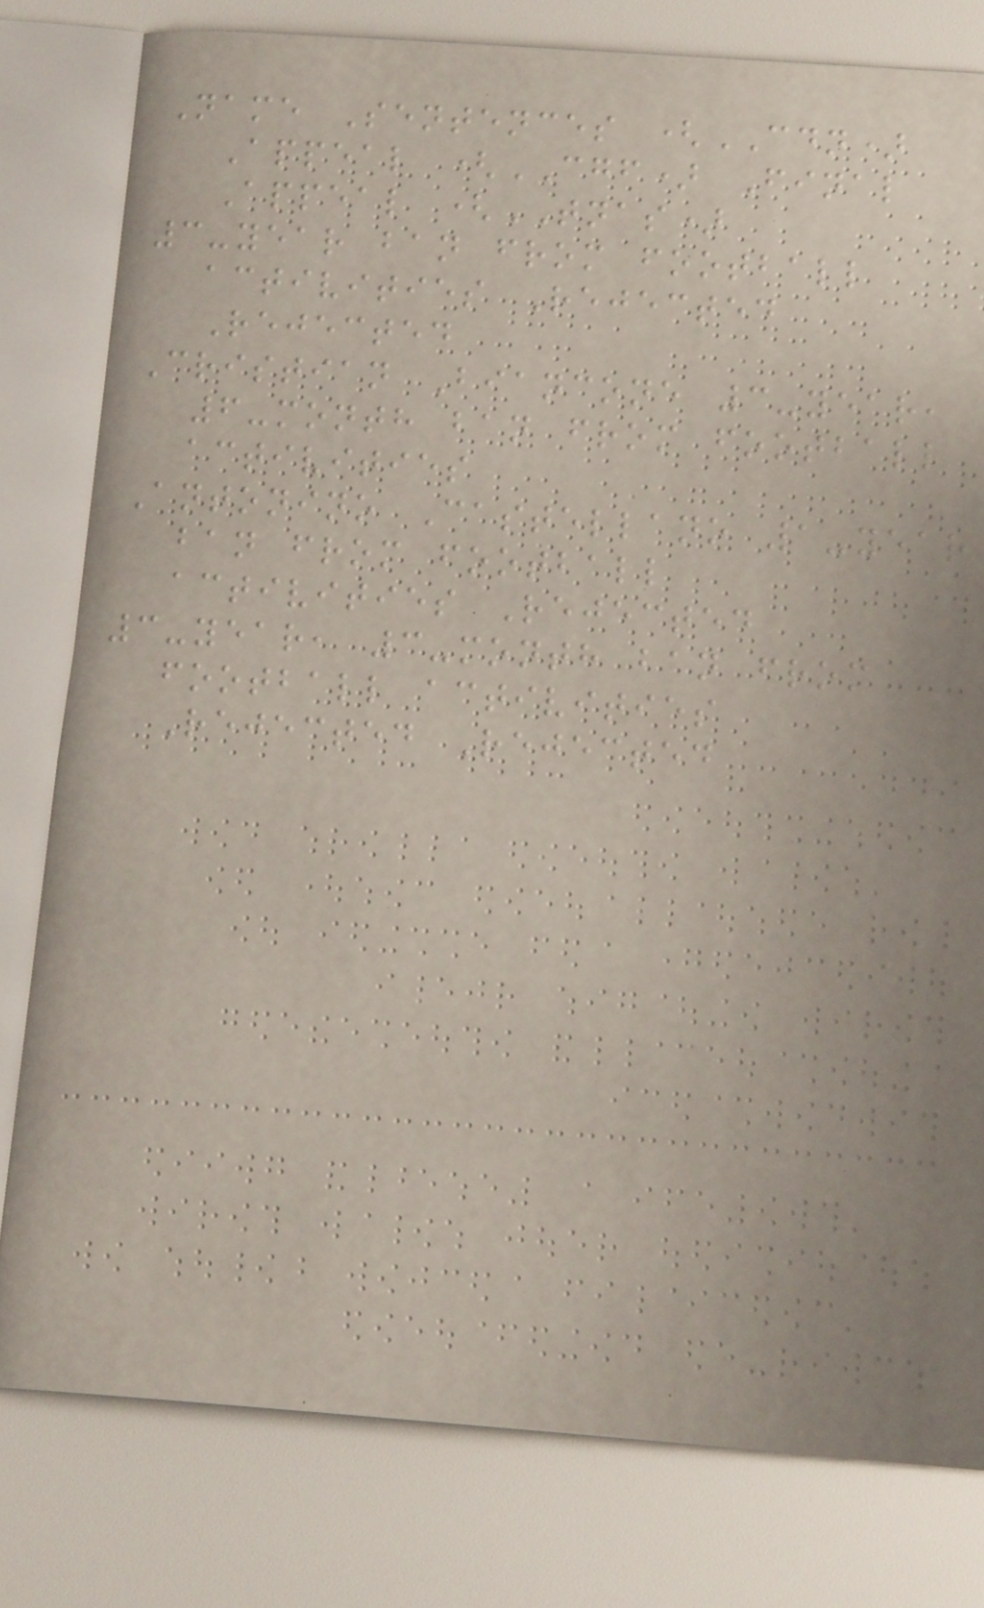Name Sentences (CDN)
Appeal (CGF) Final
Appeal (TNAS)
3-year ban from football
activities Rejected
Rejected
Cristian Biancone 3-year,
6-month ban from football
activities
Antonino Castellano 1-year
ban from football
activities Rejected
3-year, 3-month ban from
football activities
Rejected Rejected
